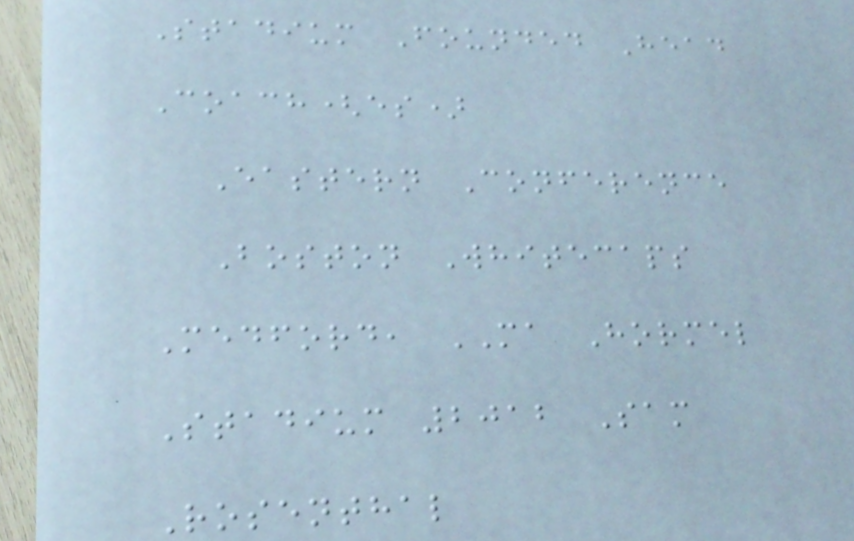Stadium Founded Head
Coach(es)
Eastern Conference
Boston Whitecaps
Medford, MA Hormel
Stadium 2012 Sam
Rosenthal
